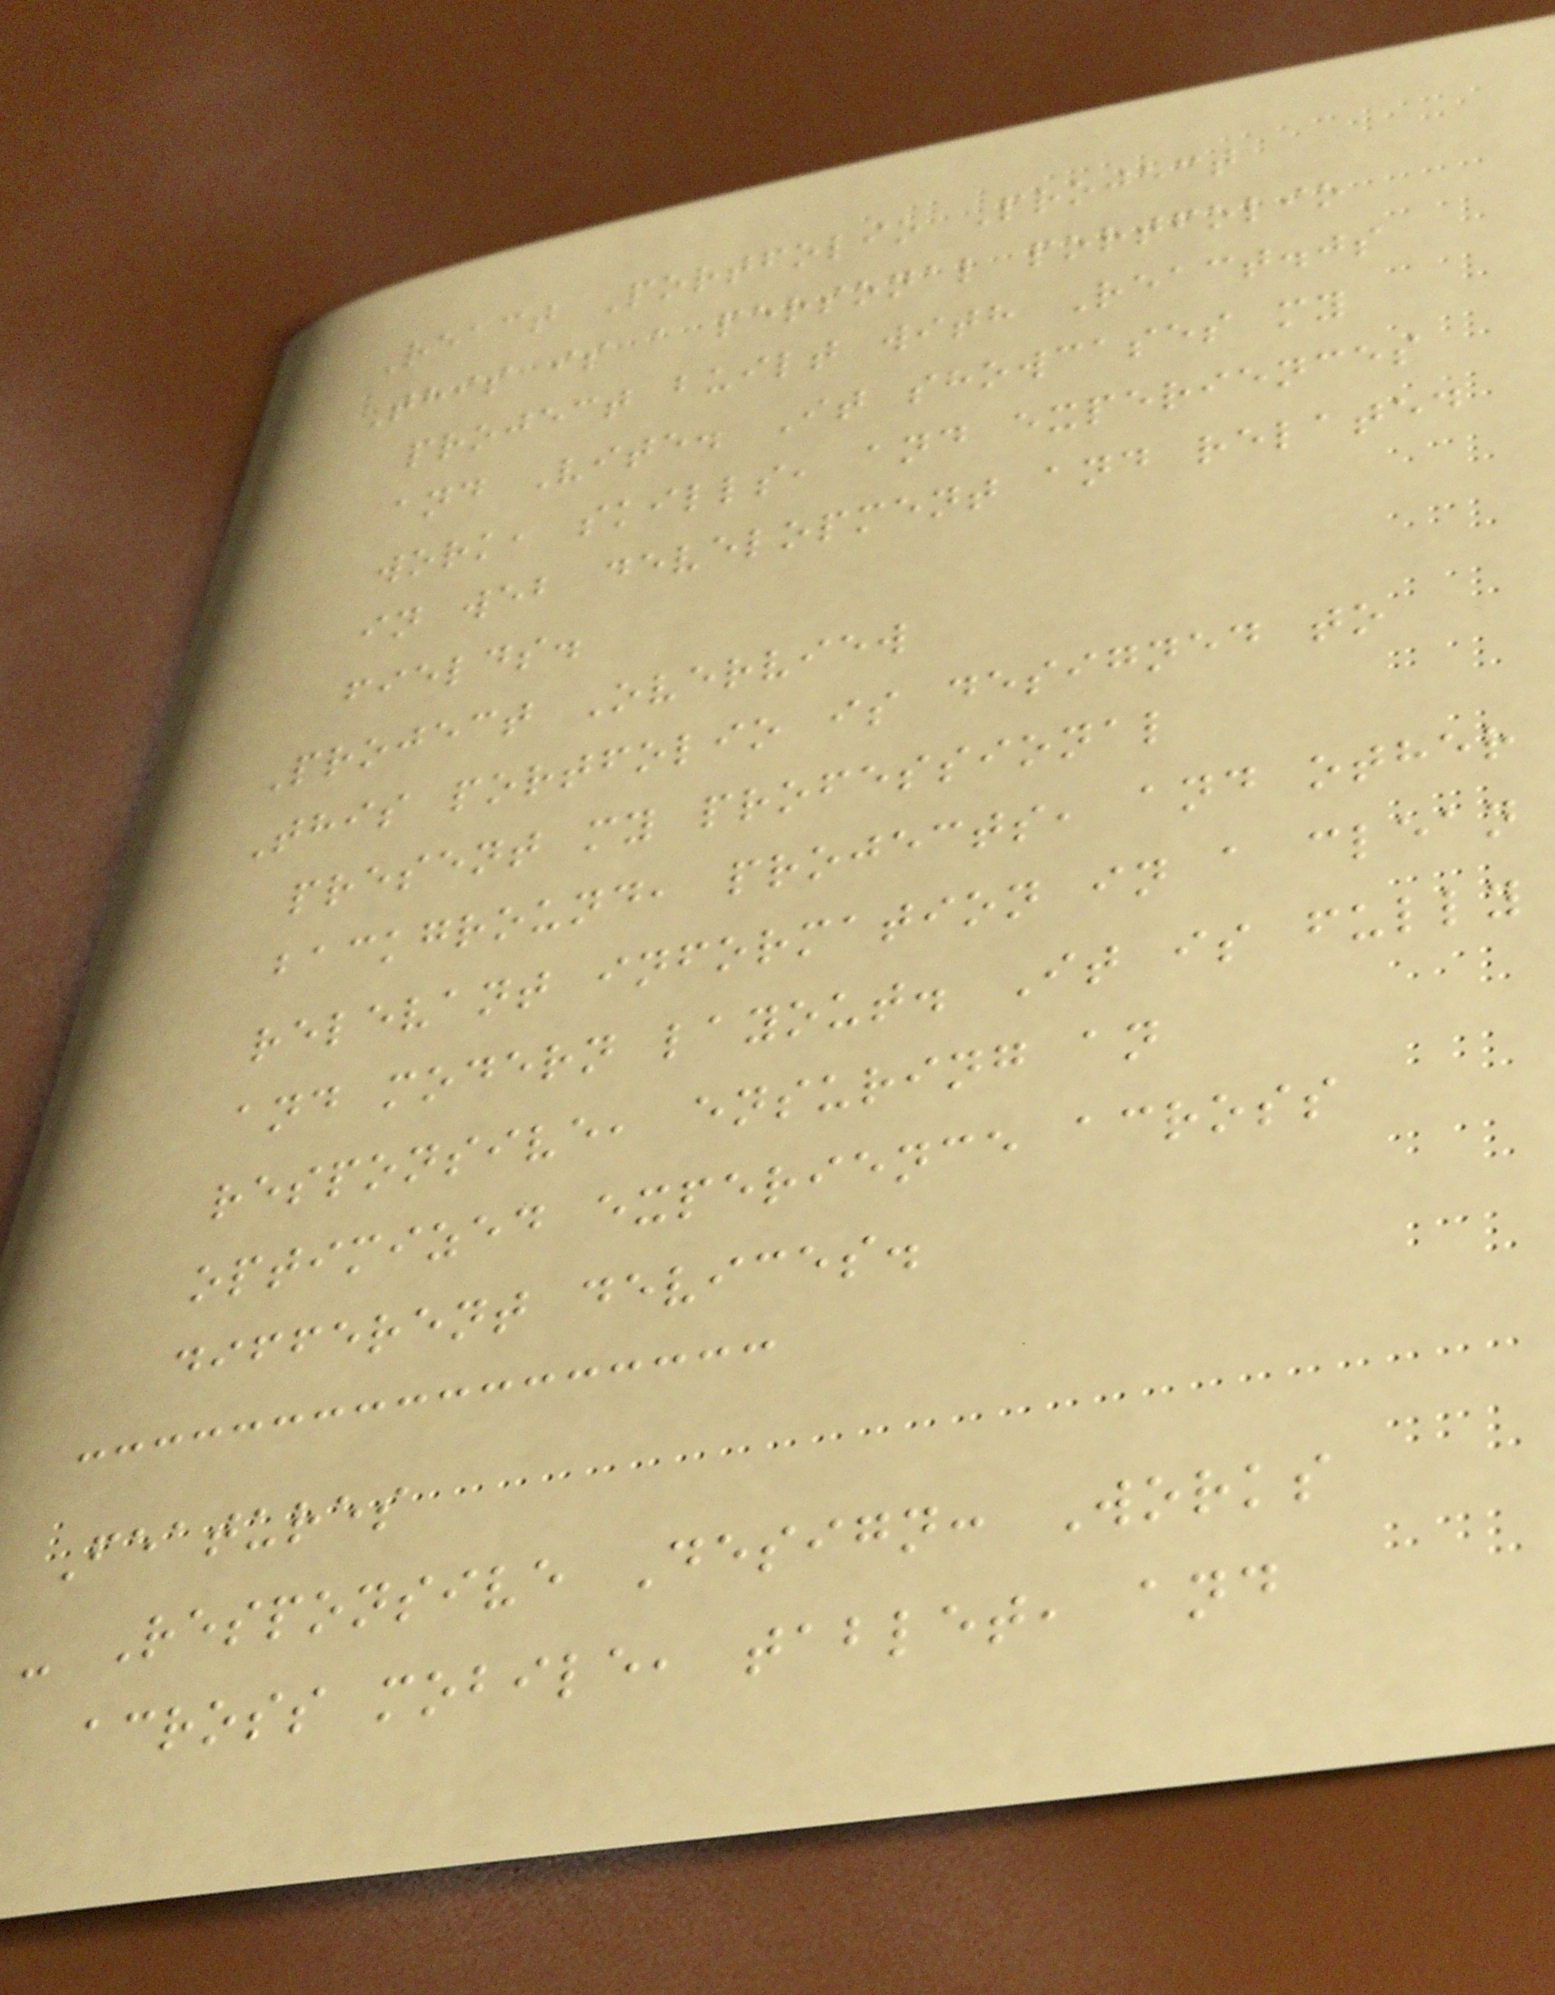React Portfolio Project
This is a personal portfolio
project built with React.js
and Vite. It showcases my
work, skills, and experiences
in web development and related
fields.
Project Overview
This portfolio is designed to
present my professional
background, projects, and other
relevant information in a clean
and modern layout. It is fully
responsive, ensuring an
optimized experience across
different devices.
Features
- Responsive Design: Works
across mobile, tablet, and
